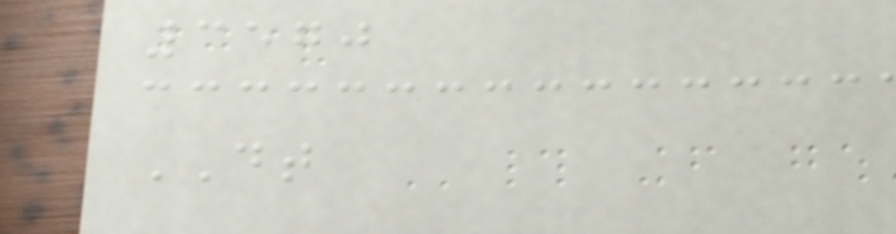3570
DT
